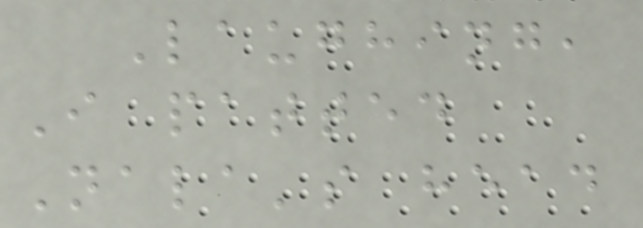Laughing,
I patted
Nala's head
